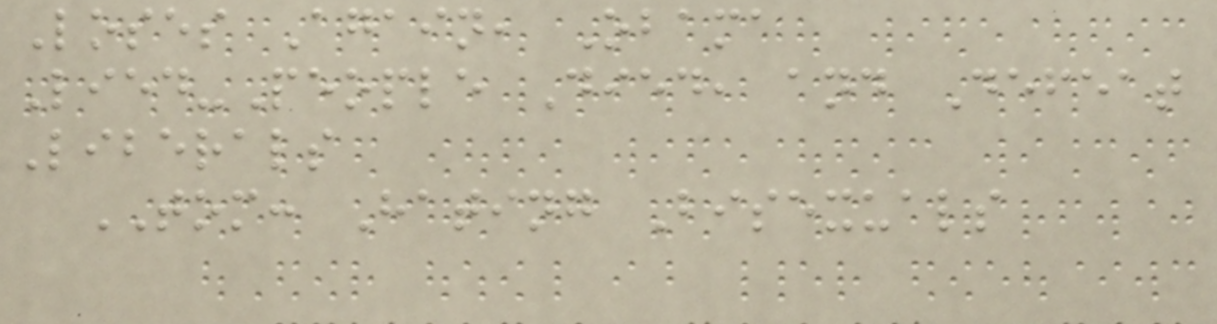Loses Again, Obama
Lied-People Died, and Defeat
Liberals
TOM: Hating Bisexuals
